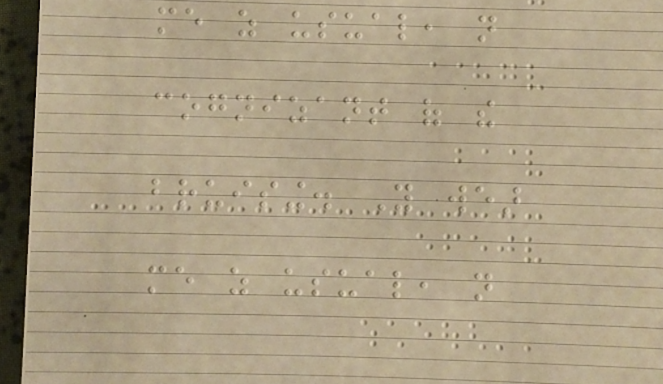me as usual, not
cognizant of the
bruising. You wear
me as usual, not
